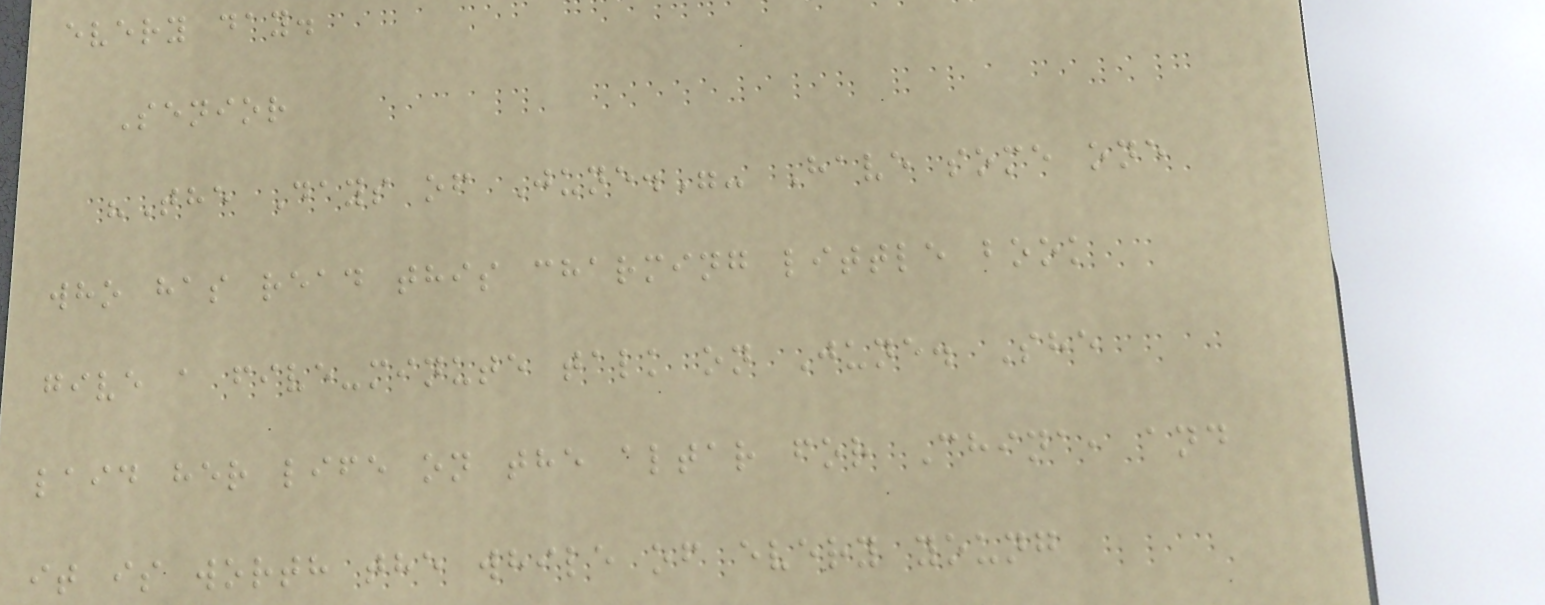every day.
Senior
"The Days of June."- Have some one
who has read this charming little book
give a five-minute talk on June. She
laid her life on the altar for China, and
it is worth the while of every young
